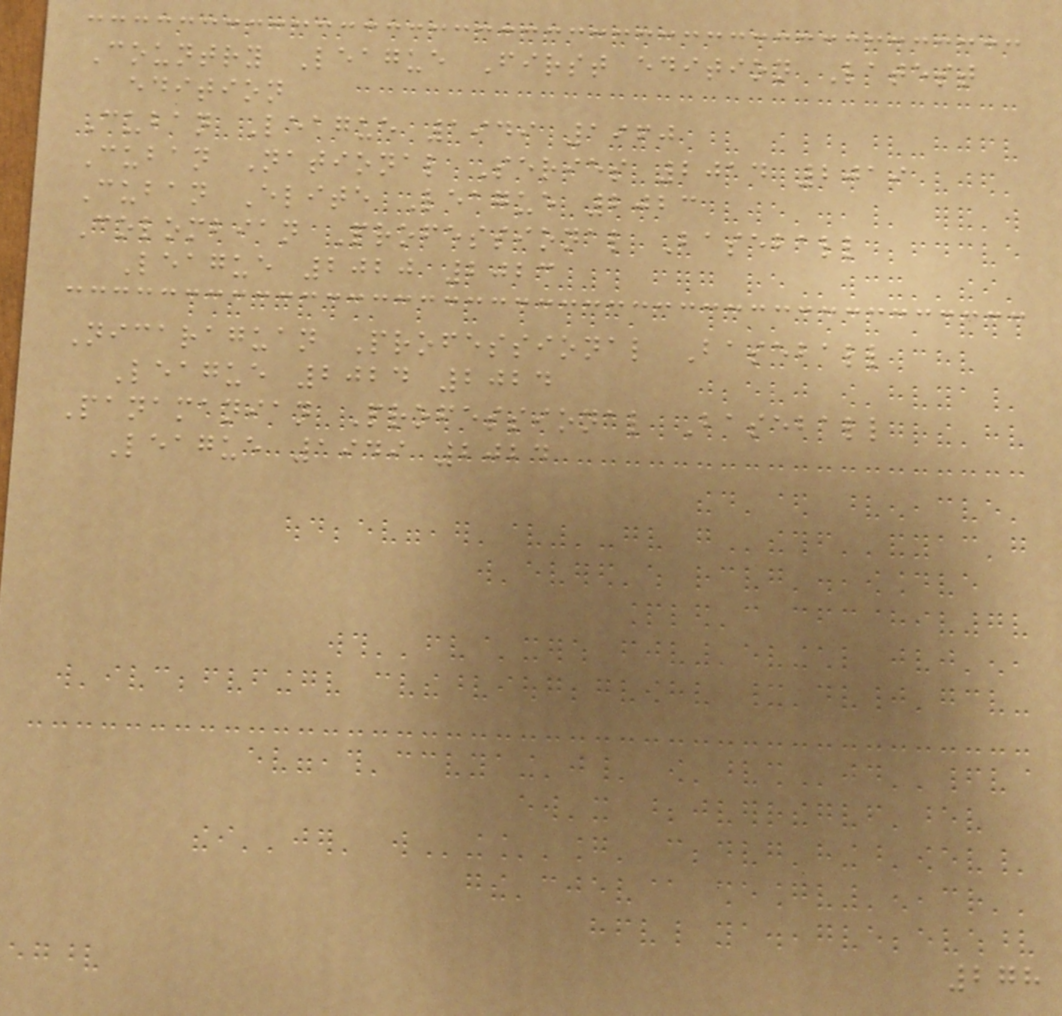Country League First edition Latest
edition
Cuban League 1949 1960
Cuban National Series 2014 2019
Cuban Elite League 2023
Colombian Professional Baseball
League 2020 2023
Nicaraguan Professional Baseball
League 2024 2024
Panamanian Professional Baseball
League 1949 2024
278
